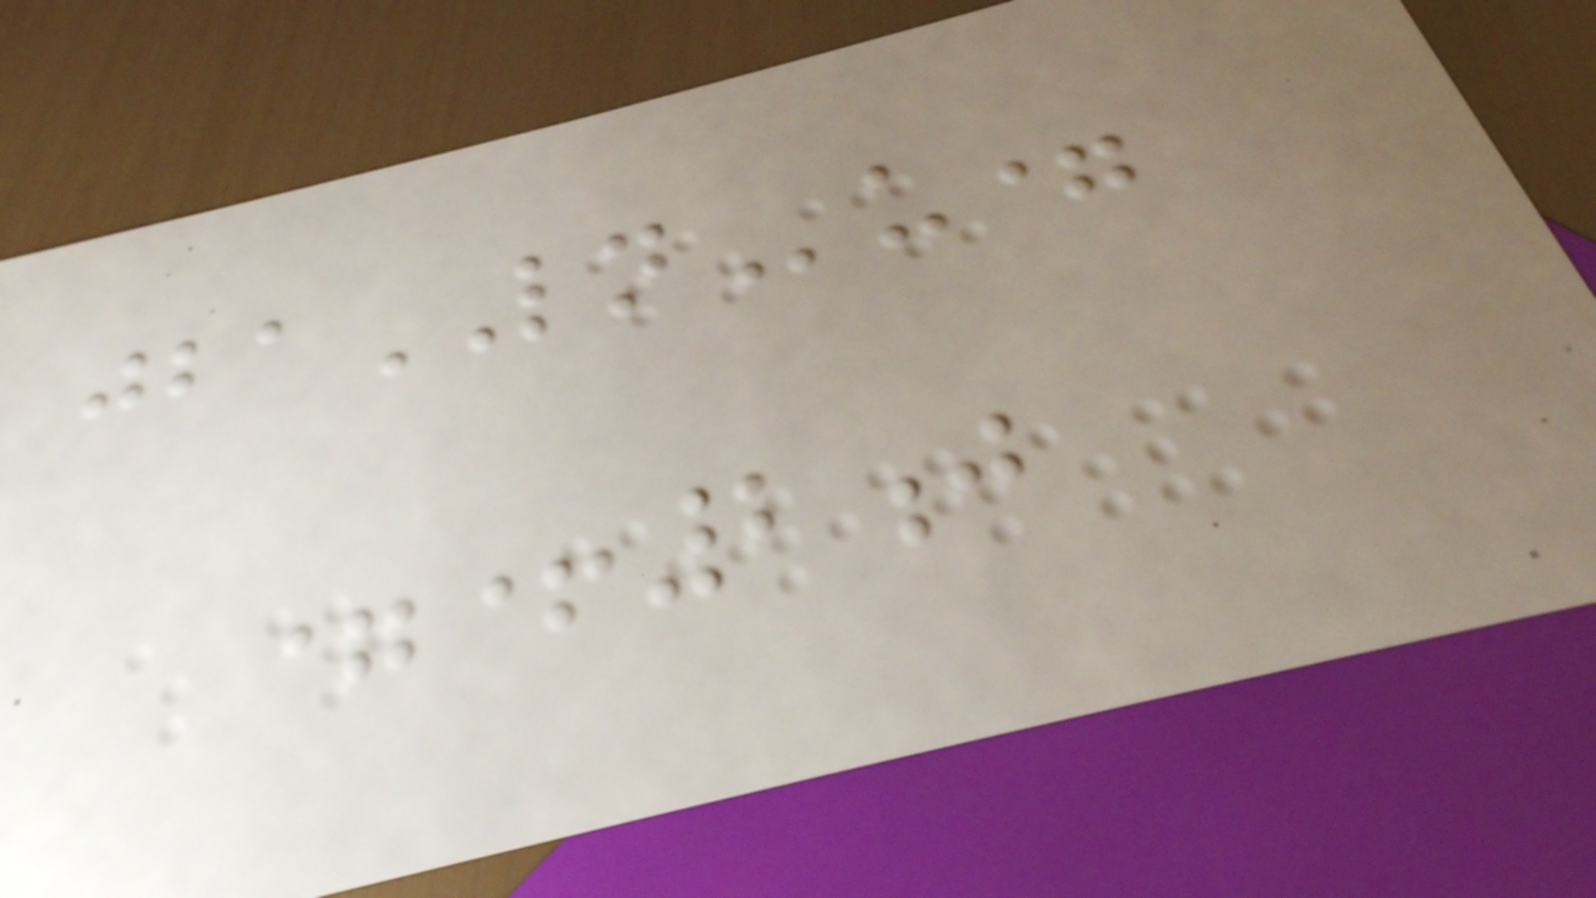jbaLNu=
=+2j
